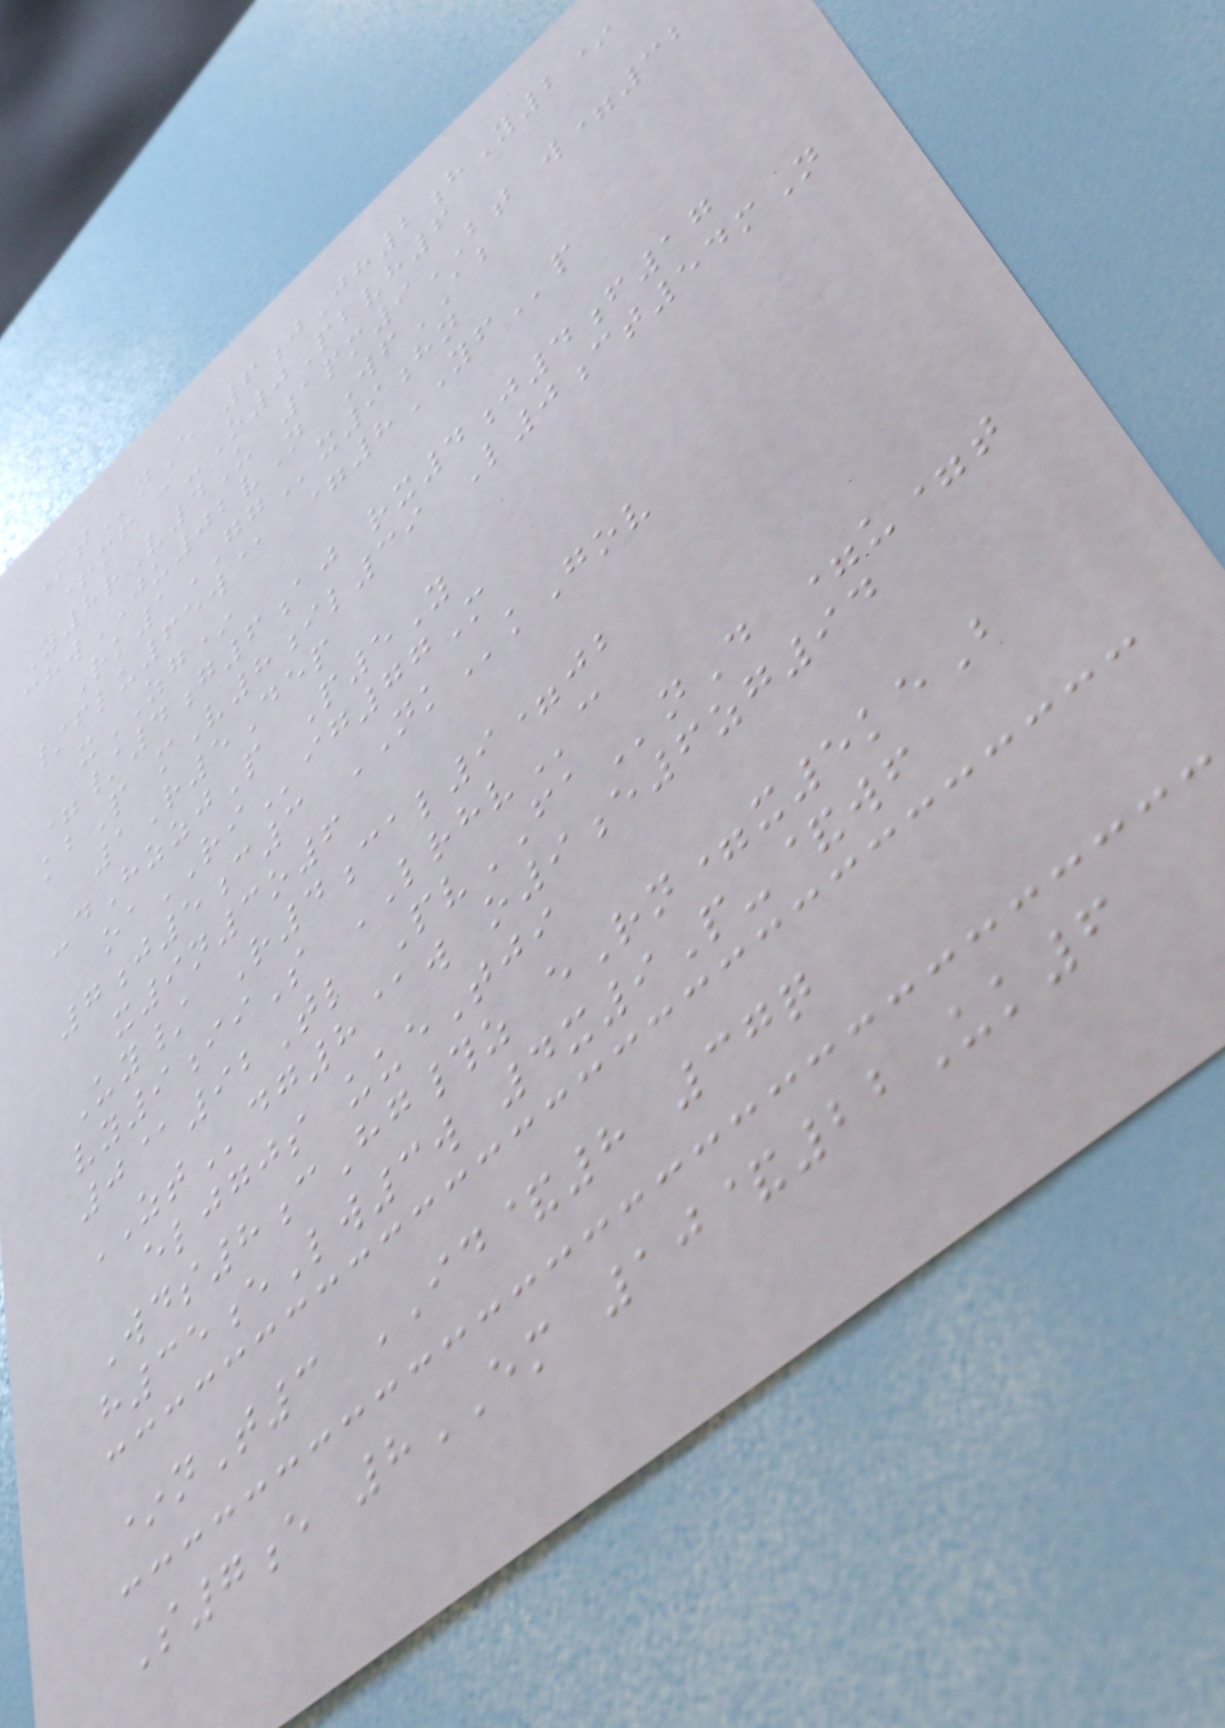MTnE 6jJh2hY2*
+mf a-O0Pbvh6
Y8rV4U 1pm9BT w=32
chwJU02vN WfAB
Rk1GGx9hn
/flu65w@ =8YFp
xZG*
=/4g6aj rx4j4f17
kbP mV8il39 L0ct54mN
1R5Dep
-dHzzjP P5Y
oaRIig77M
7j5c3 NKkGov
x9n3o6
Uy/ R4cal9=jb
vy9iiS LRHVc
0@92Tl PvFAnD =u=t
ZTdg8@w o9e6zg94
eljgjs uueTji
Wds8cHg#z eRn=x5keB
h35eLw3w 4x9P-&wf
*nT3 ID&8 37q
S7e 8EM 10&22Uk6
